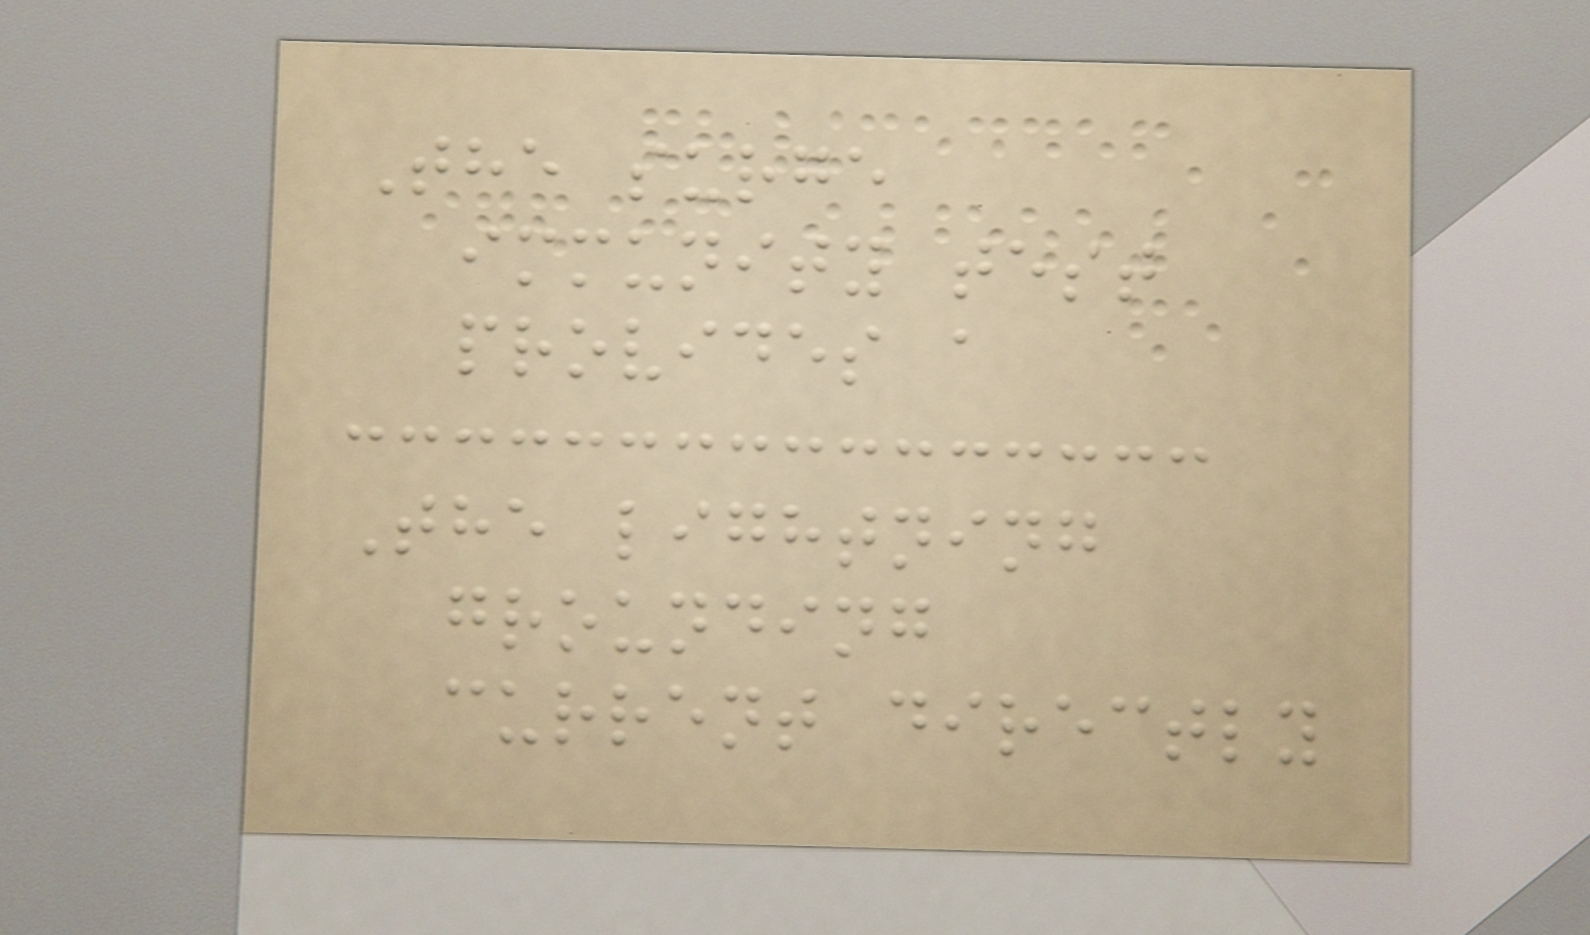The surge
immunity test
provides a
The lightning
grounding
current directly
